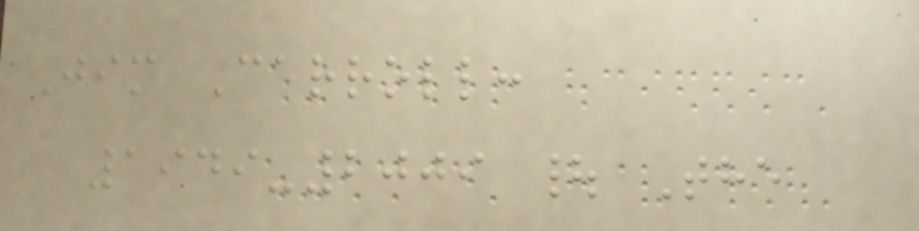Jim Carroll:
1949-2009 | The
